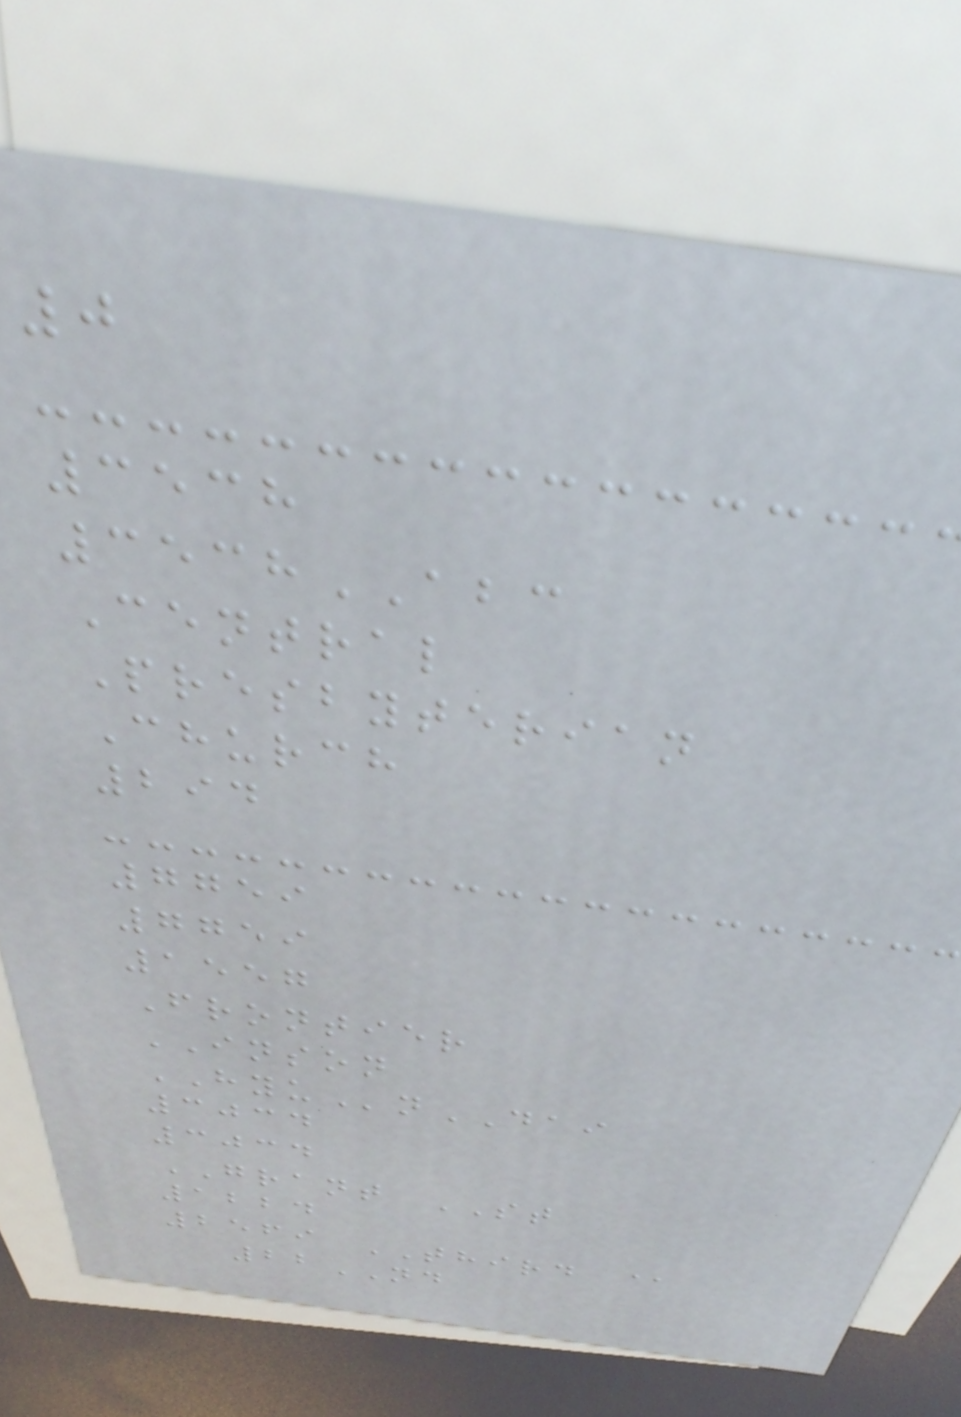0
3538
3538ABC
Central
Presbyterian
Church
294
7759
7759
1557
Frontier
INSON
HYUnDAI
3034
3034
GRANT ST
1224
2569 THIRD @
22ND
